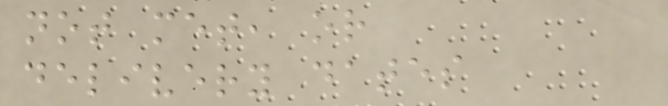not met, or
delivery dates
